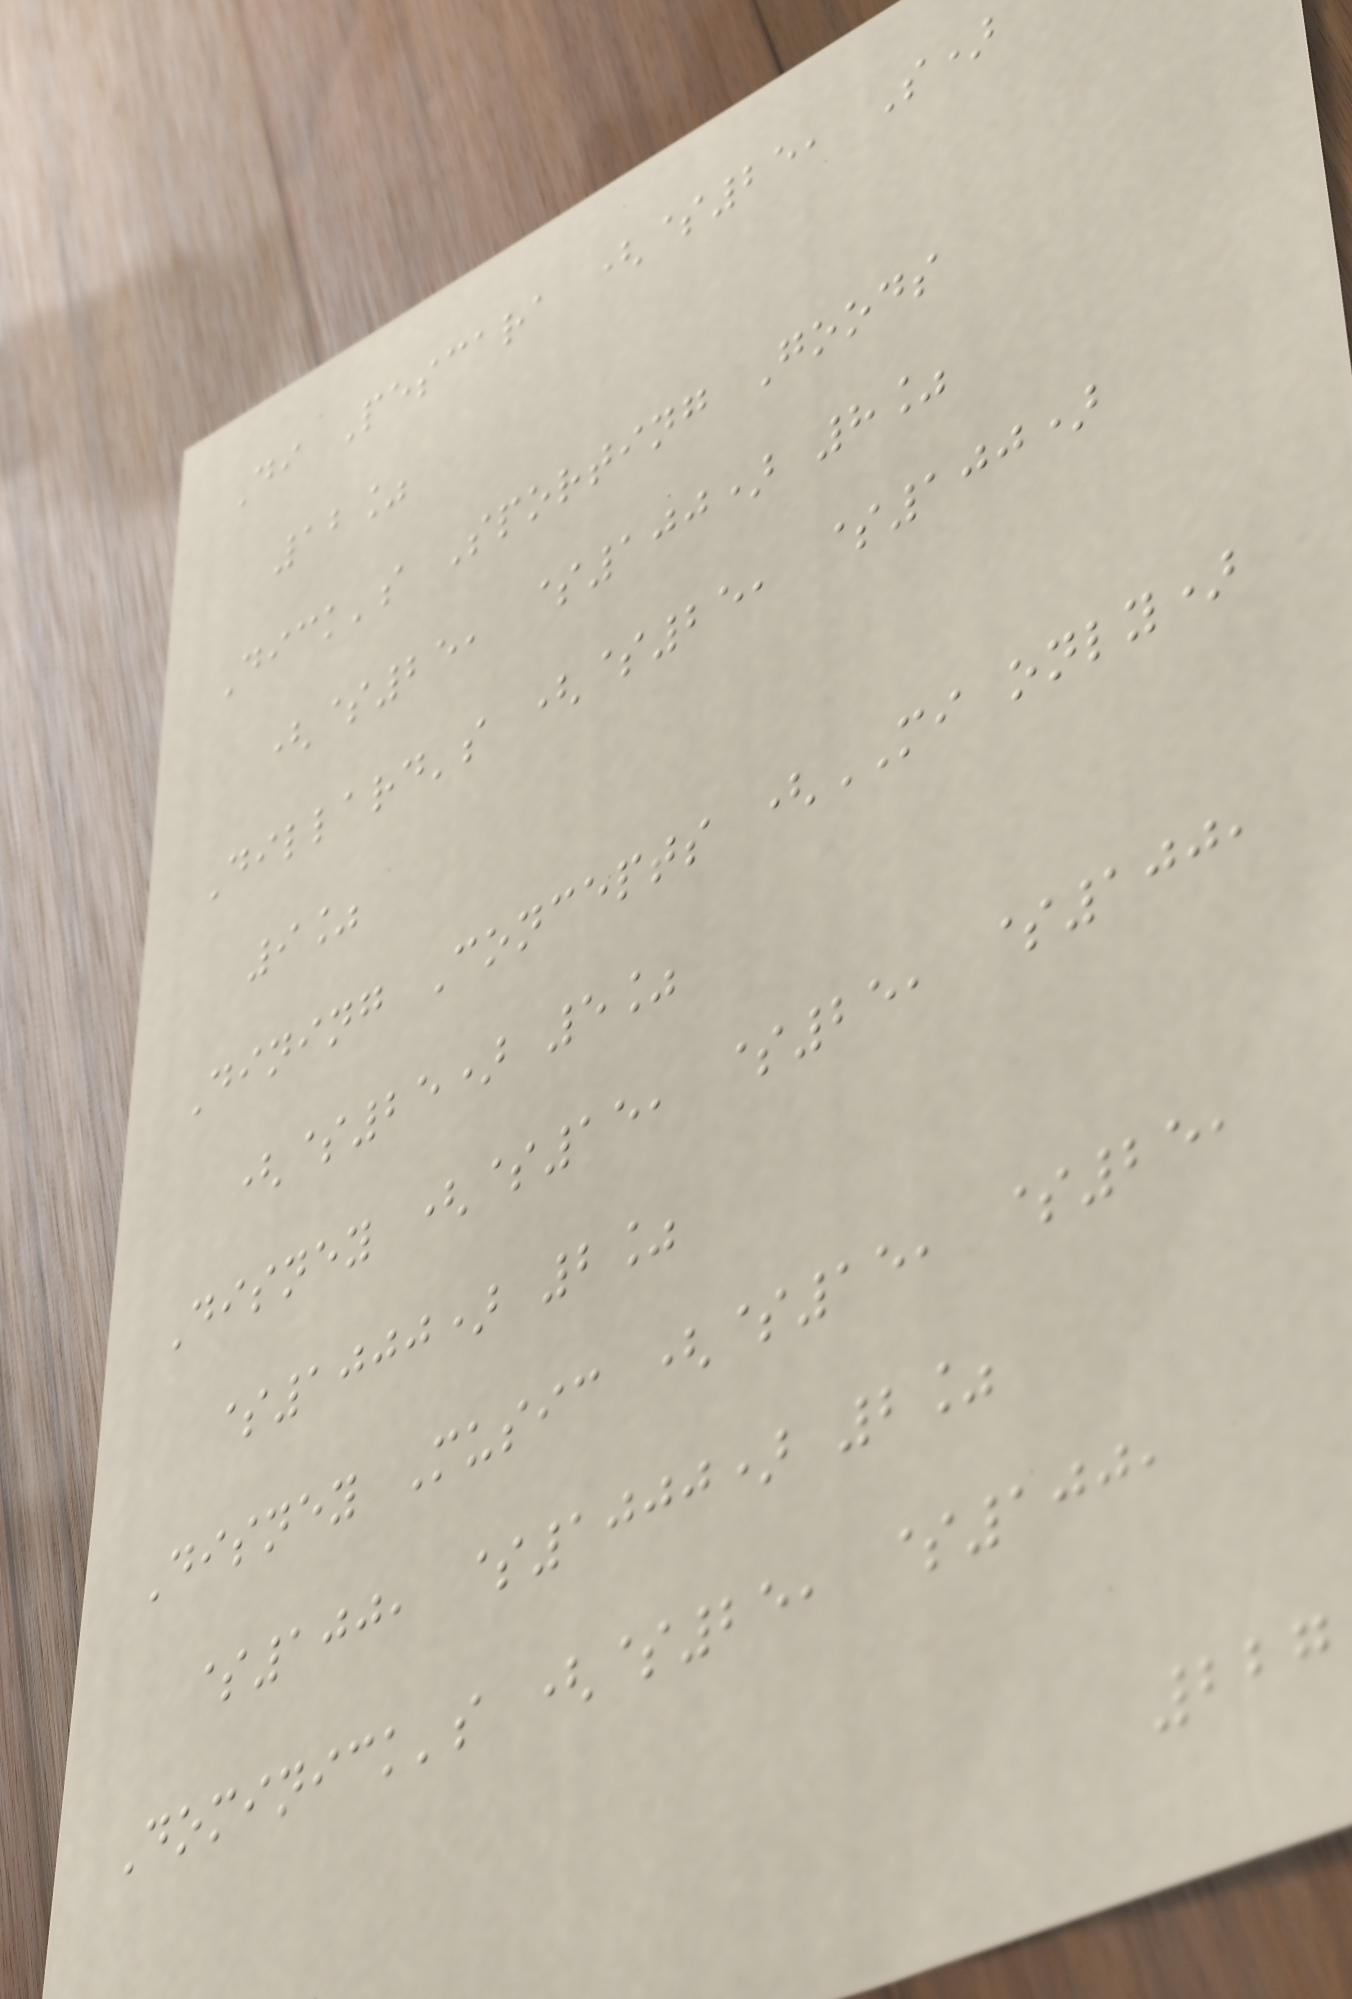Di Pescara ($25, S)
12%
Dick's Sporting Goods
($25, $100) 8%
Dillard's ($25, $100)
9%
Dining Concepts (MI only)
($25) 5%
Disney ($15, $25, $100,
$1000) 2%
Disney Music ($15, $25,
$100, $1000) 2%
Dominick's ($25, $100,
227
